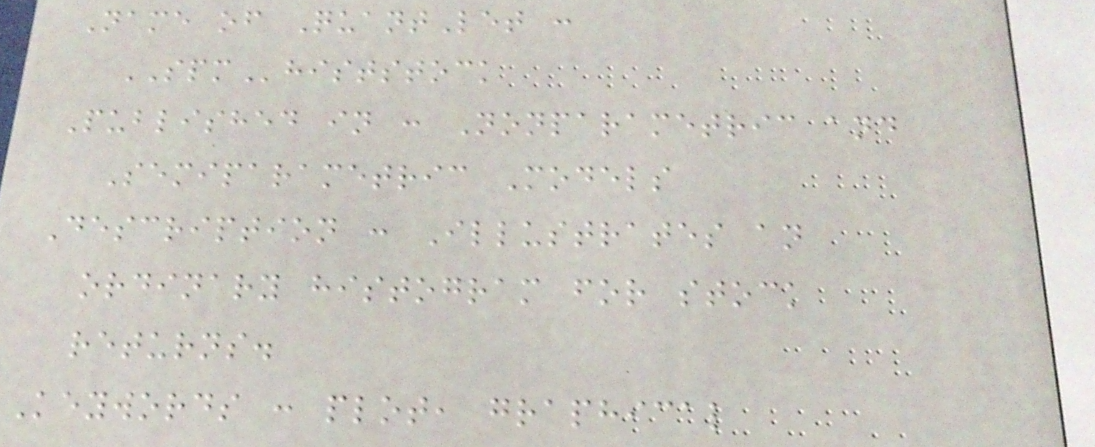Name of QuantLet :
SPMhiststock
Published in : Nonparametric and
Semiparametric Models
Description : Illustrates an
ordinary histogram for stock
returns.
Keywords : plot, graphical
